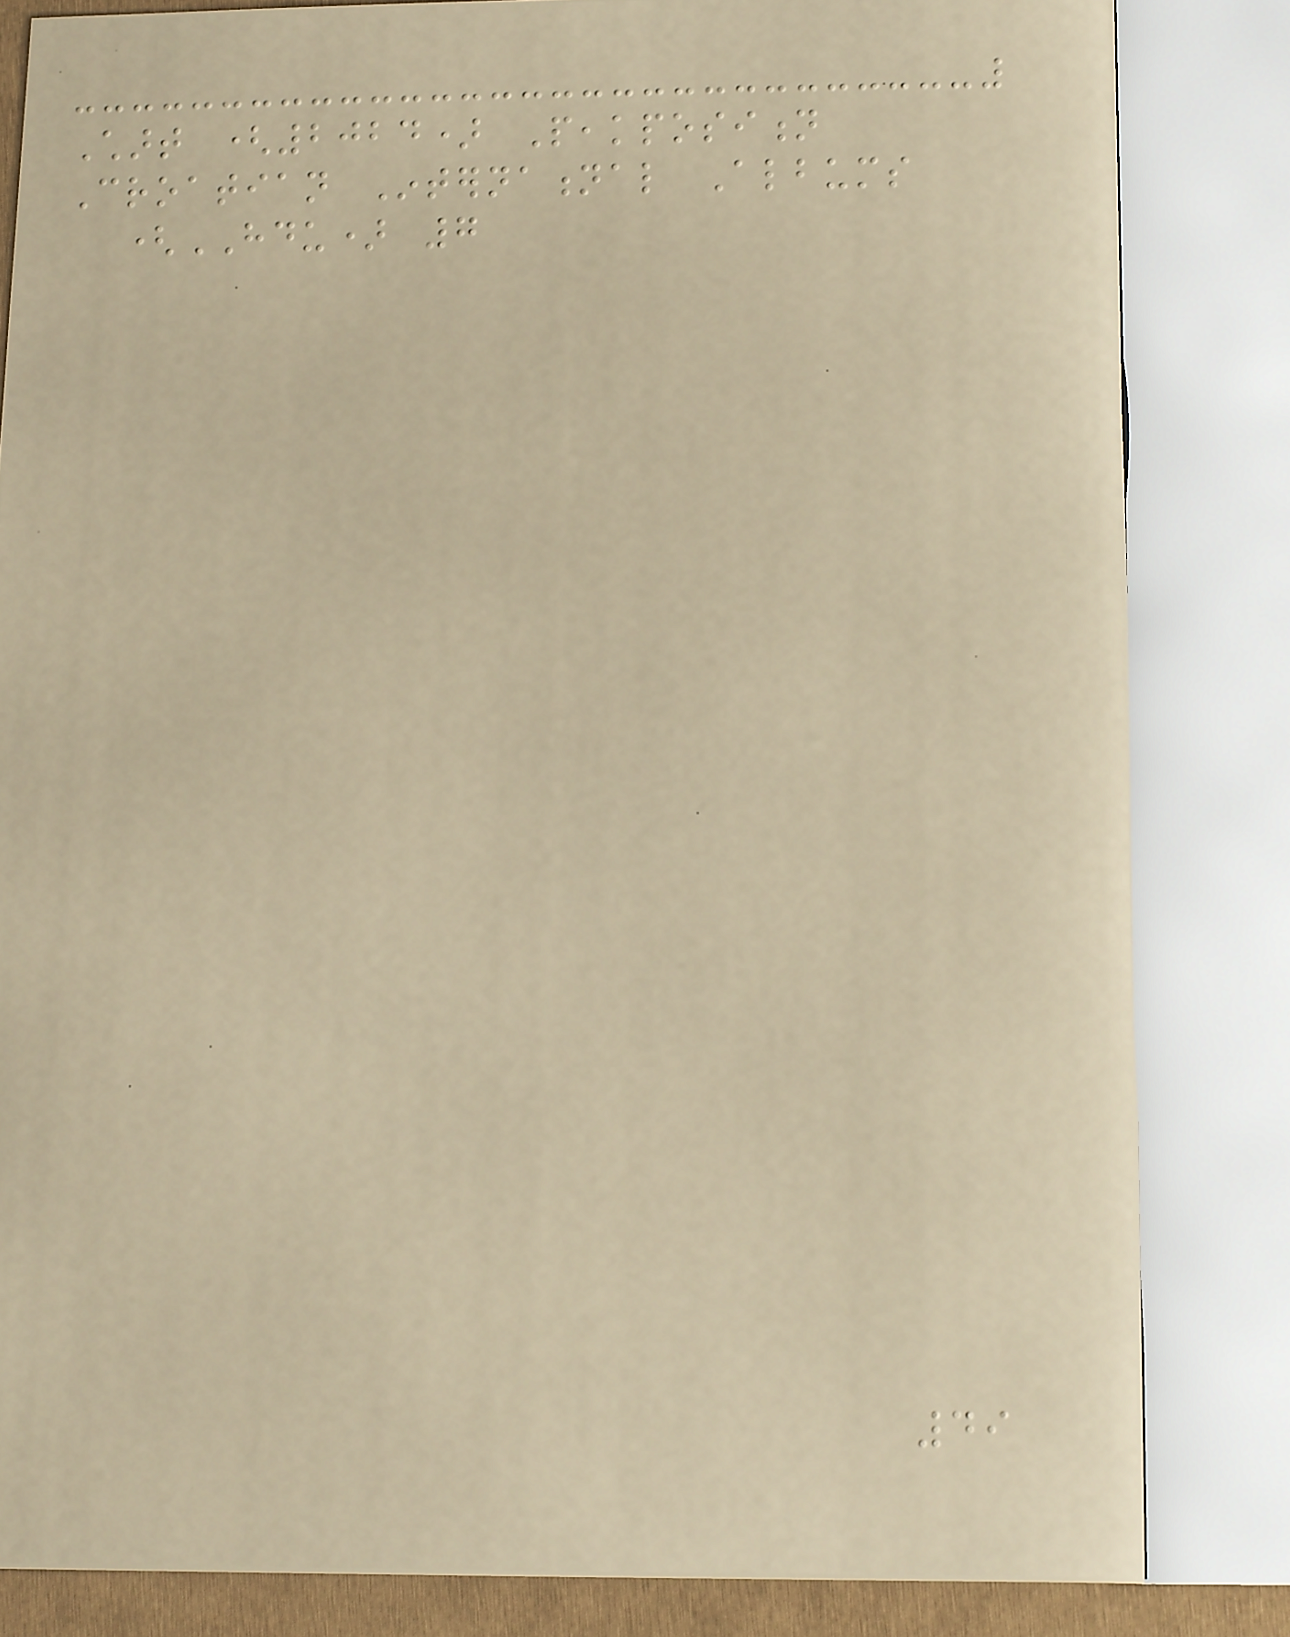Chart (2024) Peakposition
Croatian International Albums
(HDU) 7
49
